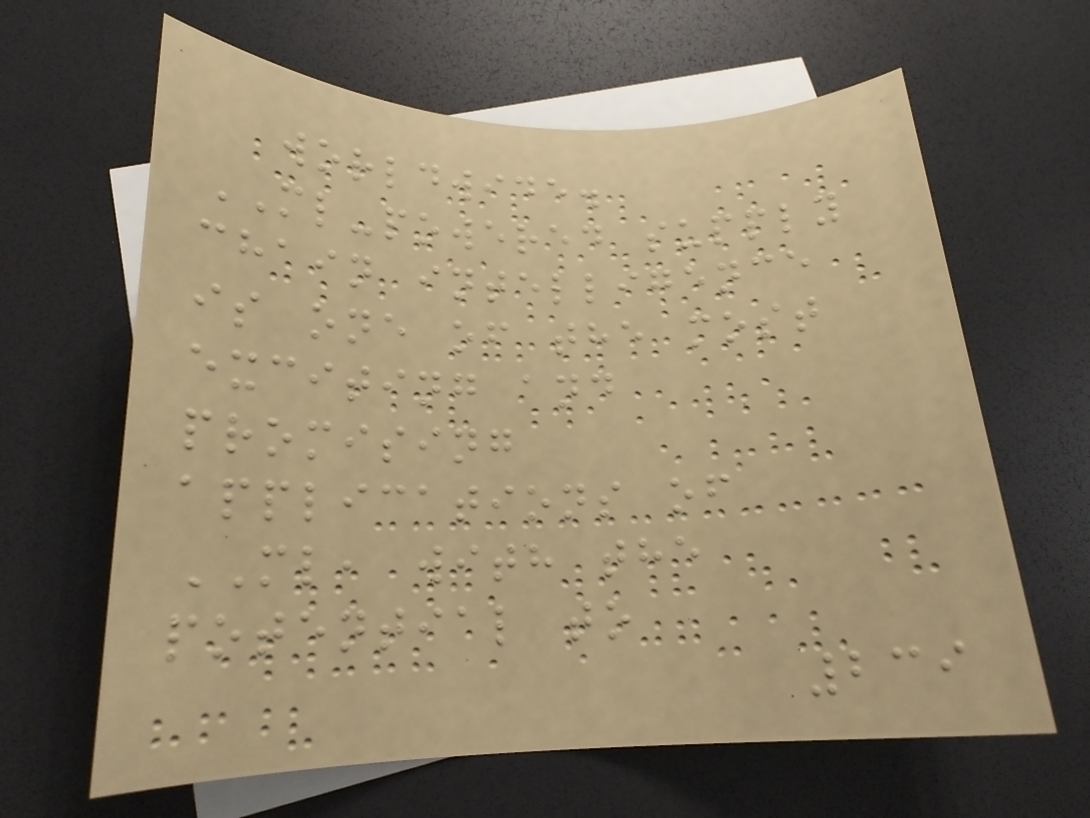worldwide.
ML-powered supply
chain intelligence
is one of the most
exciting and
promising
applications of
ML, with the
potential to
239
